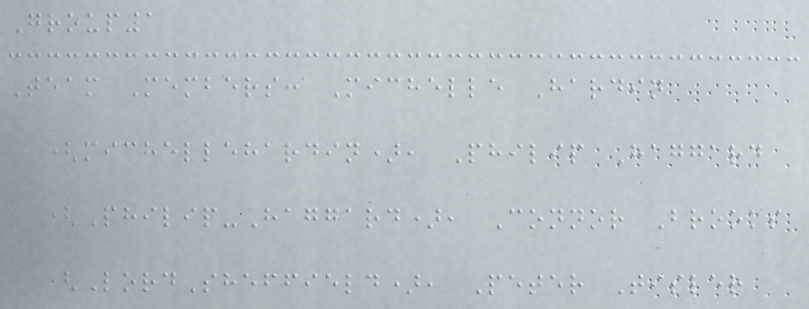Group1
Team Members: Michelle Hardin
(michellehardin), Philip Haggard
(Philip-Haggard), Connor Brooks
(LordSheffield), Peter Tisler
